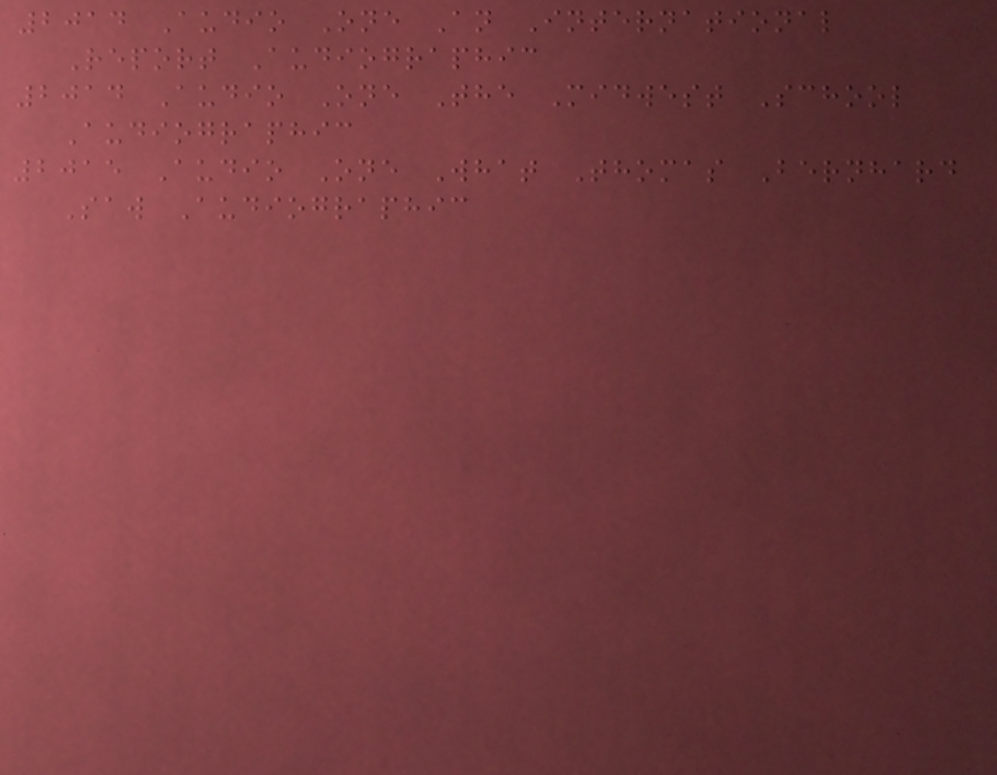2014 Audio One An International
Report Audiographic
2014 Audio One The Midwest School
Audiographic
2015 Audio One What Thomas Bernhard
Saw Audiographic
